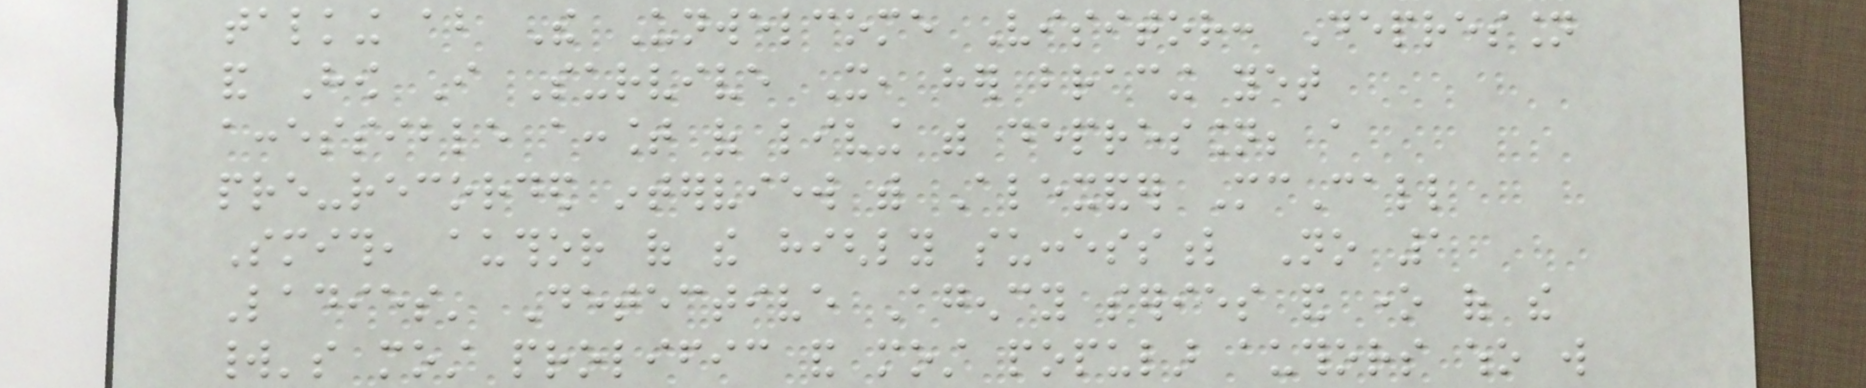talking about The Unwelcome Visitor: Depression
and How I Survive It, her bracing yet
accessible account of living with depression; a
pre-recorded interview with Alexander McCall
Smith, author of the highly successful No 1
Ladies' Detective Agency series and one of the
world's most prolific and most popular authors who will
